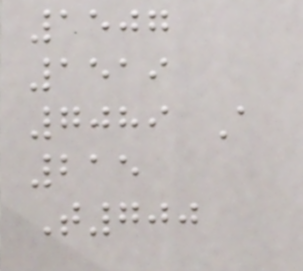1507
1519
7089 A
215
T700
